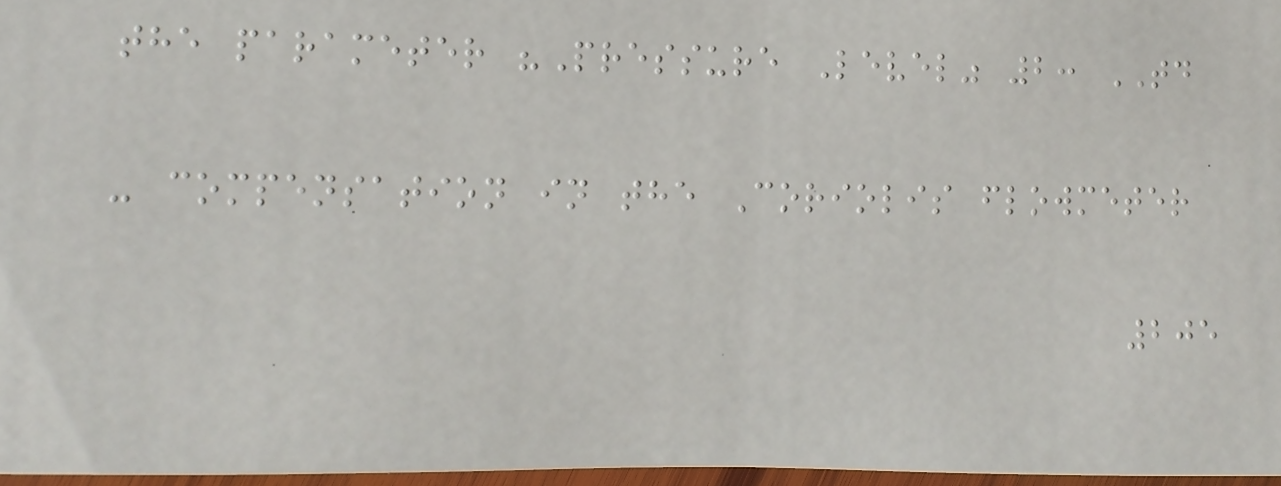the parameter "Pressure Level" 2: TD
- compensation in the Coriolis flowmeter
205
